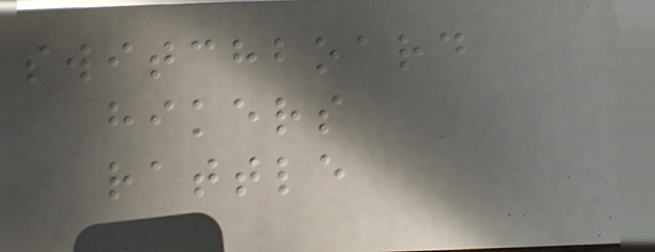switchboard
hikers
rattle
